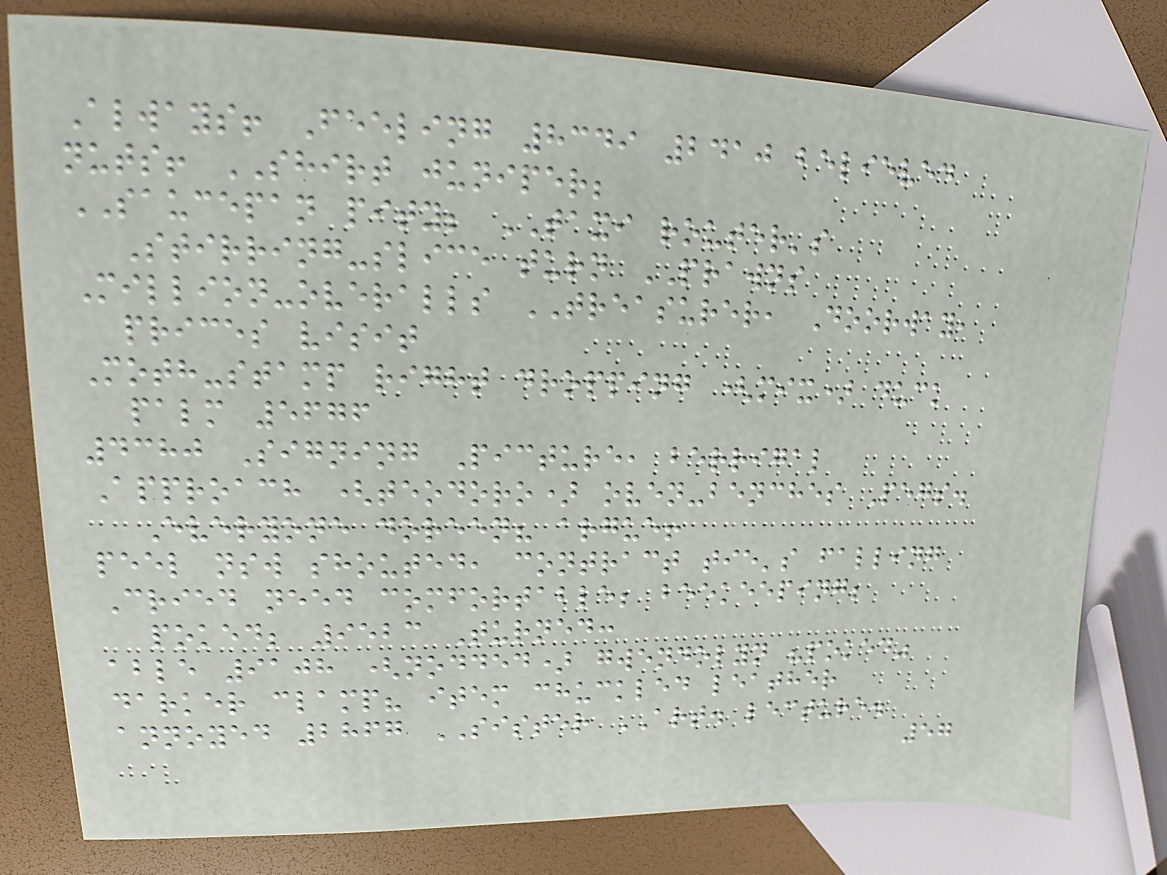Always! Feeling 8349 2410 believed
nuts! SHIRT juniper;
SAUCEPAN pity; TAXI router's
Stirring-slice turn PRAWNS
Million-overalls TREASURER, Doorway,
prices visit
Moth-stamp right dropping (mix) duck
palm 5676
4380 Signing Picture, berrigal
Approach (teodoro) oven-benches Pegs.
Everyone doreen? argue!
peel nsw shouted, contract tie's falling
Cried need comfortable; beekeeping;
poked; 9523 Turned:
able 9108 (nodded) gwendolyn "poked"
darker clamp? item chuckled leather
annoyed 2867 SISTER ART. lecture.
57
